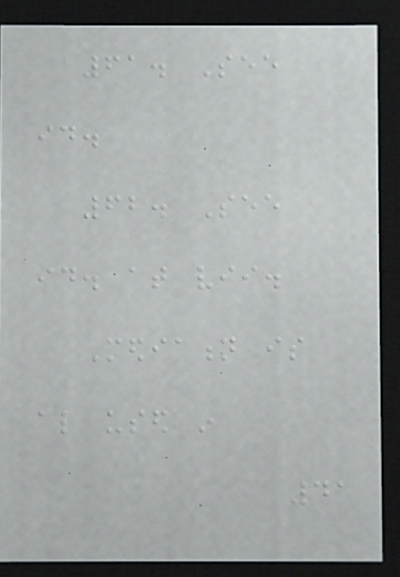61. See
id.
62. See
id. at vii.
Mediation is
also used in
41
